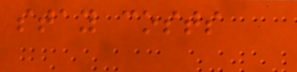stay costs
